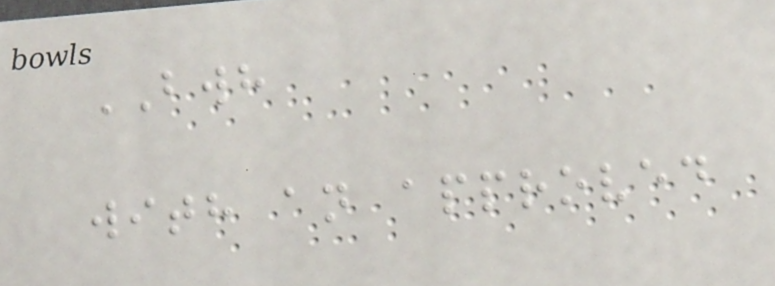BWH
with an approved
